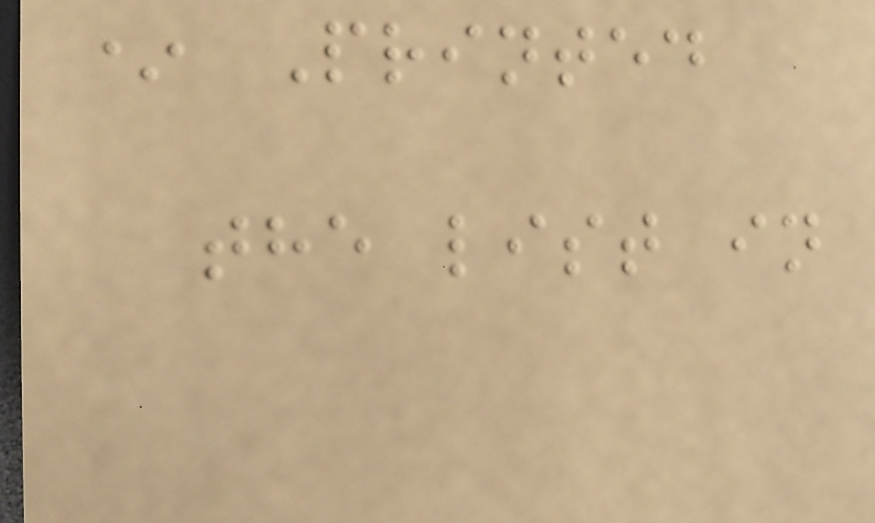* Printed
the list in
